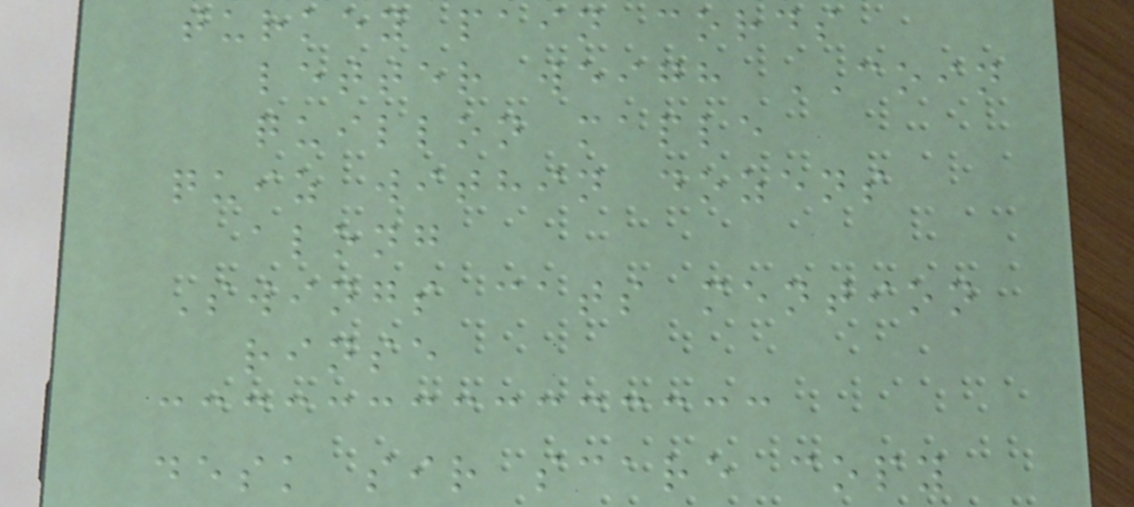turkey pain cords
letter weigh COIN
quillon maple
quiz within dozens
along
Swings cats mention
rinse
desk sir scare copy
